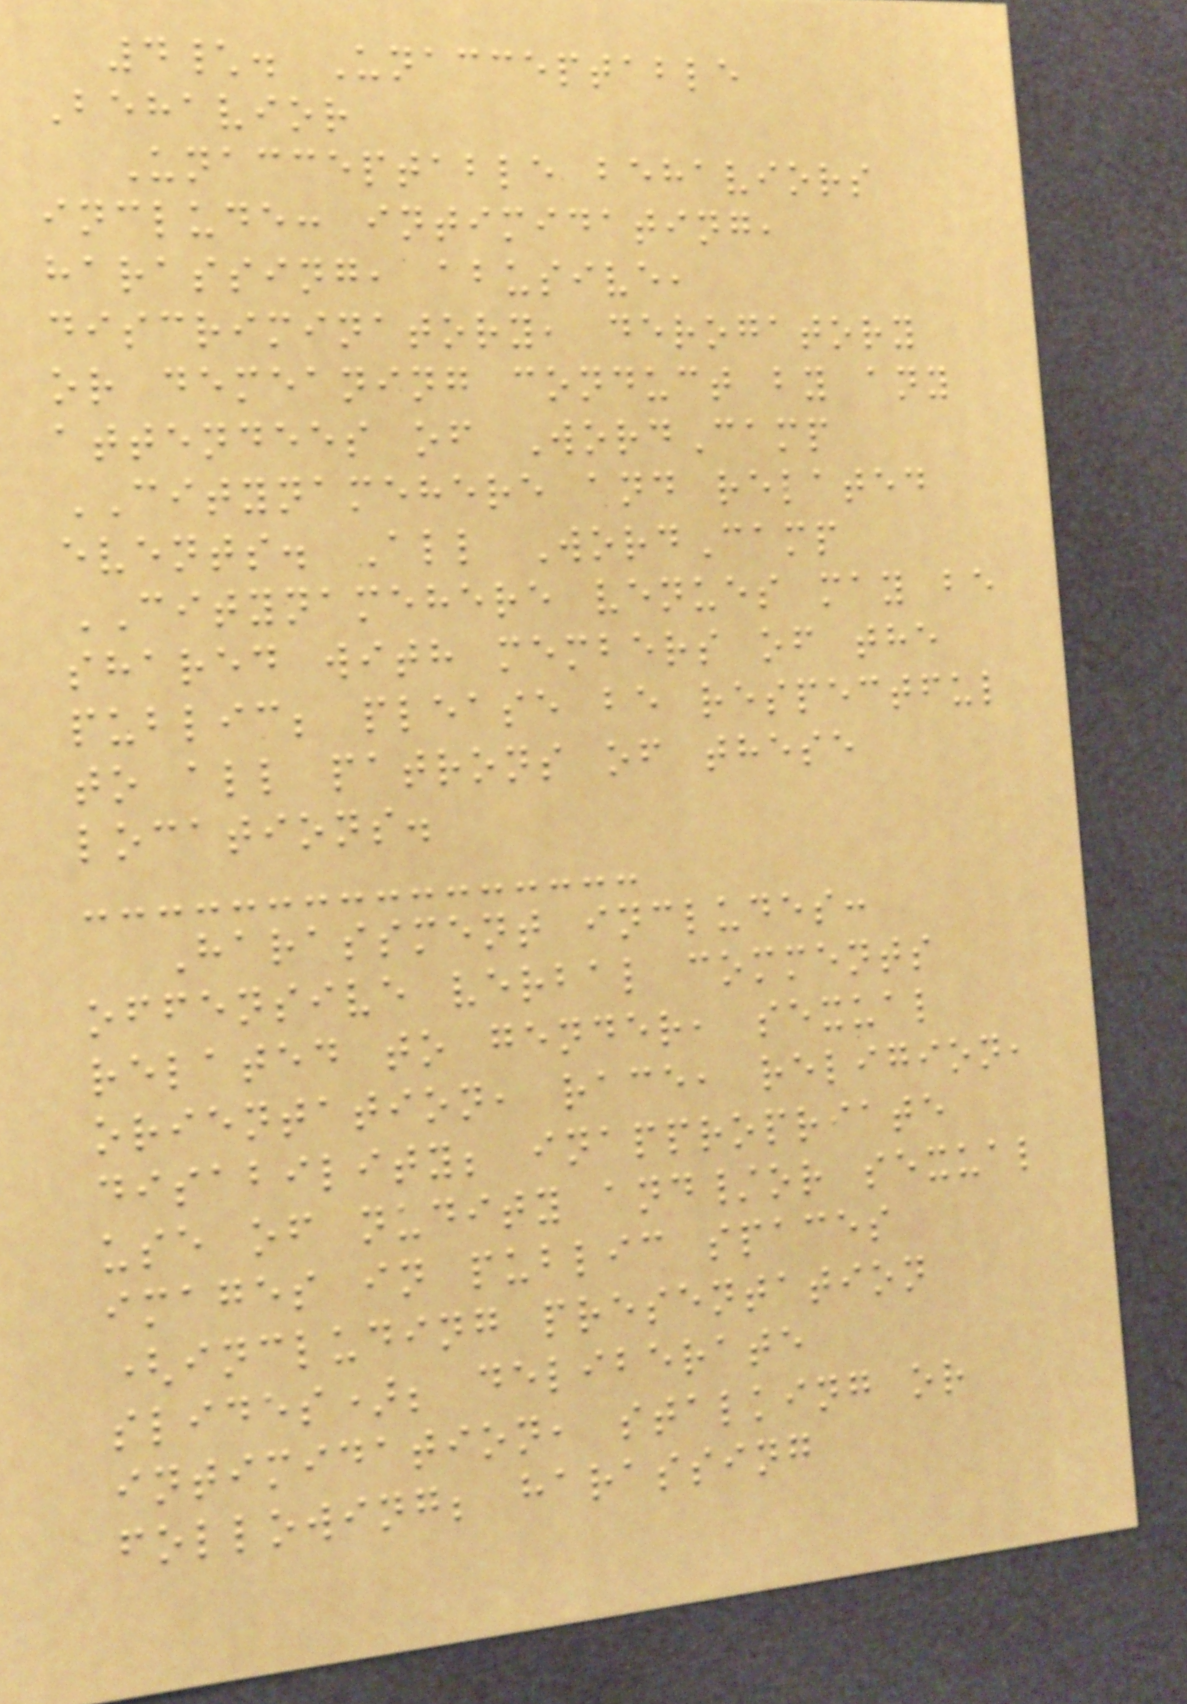4\. Unacceptable
Behavior
Unacceptable behaviors
include: intimidating,
harassing, abusive,
discriminatory, derogatory
or demeaning conduct by any
attendees of WordCamp
CITYNAMEHERE and related
events. All WordCamp
CITYNAMEHERE venues may be
shared with members of the
public; please be respectful
to all patrons of these
locations.
Harassment includes:
offensive verbal comments
related to gender, sexual
orientation, race, religion,
disability; inappropriate
use of nudity and/or sexual
images in public spaces
(including presentation
slides); deliberate
intimidation, stalking or
following; harassing
